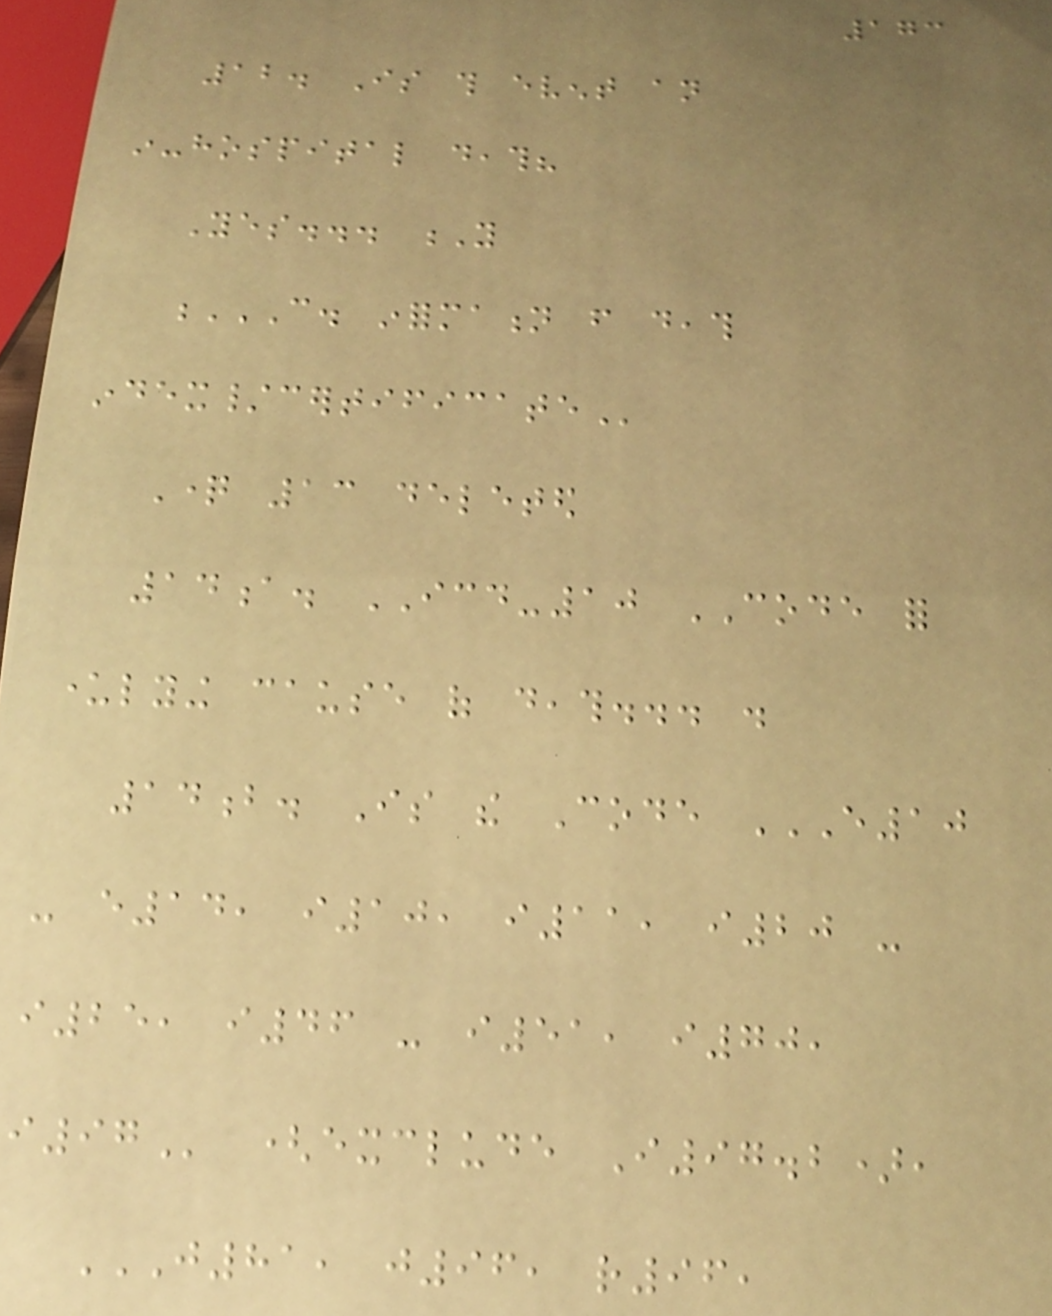173
12. Is this event an
in-hospital death?
Yes... Y
C. INFORMATION FROM DEATH
INDEX/CERTIFICATE
Question 13 deleted
14a. ICD-10 CODE for
underlying cause of death... .
14b. Is the Code E10
- E14, I10, I11, I20 -
I25, I46 - I51, I70,
I97 (exclude I97.2),
J81, J96, R96,
